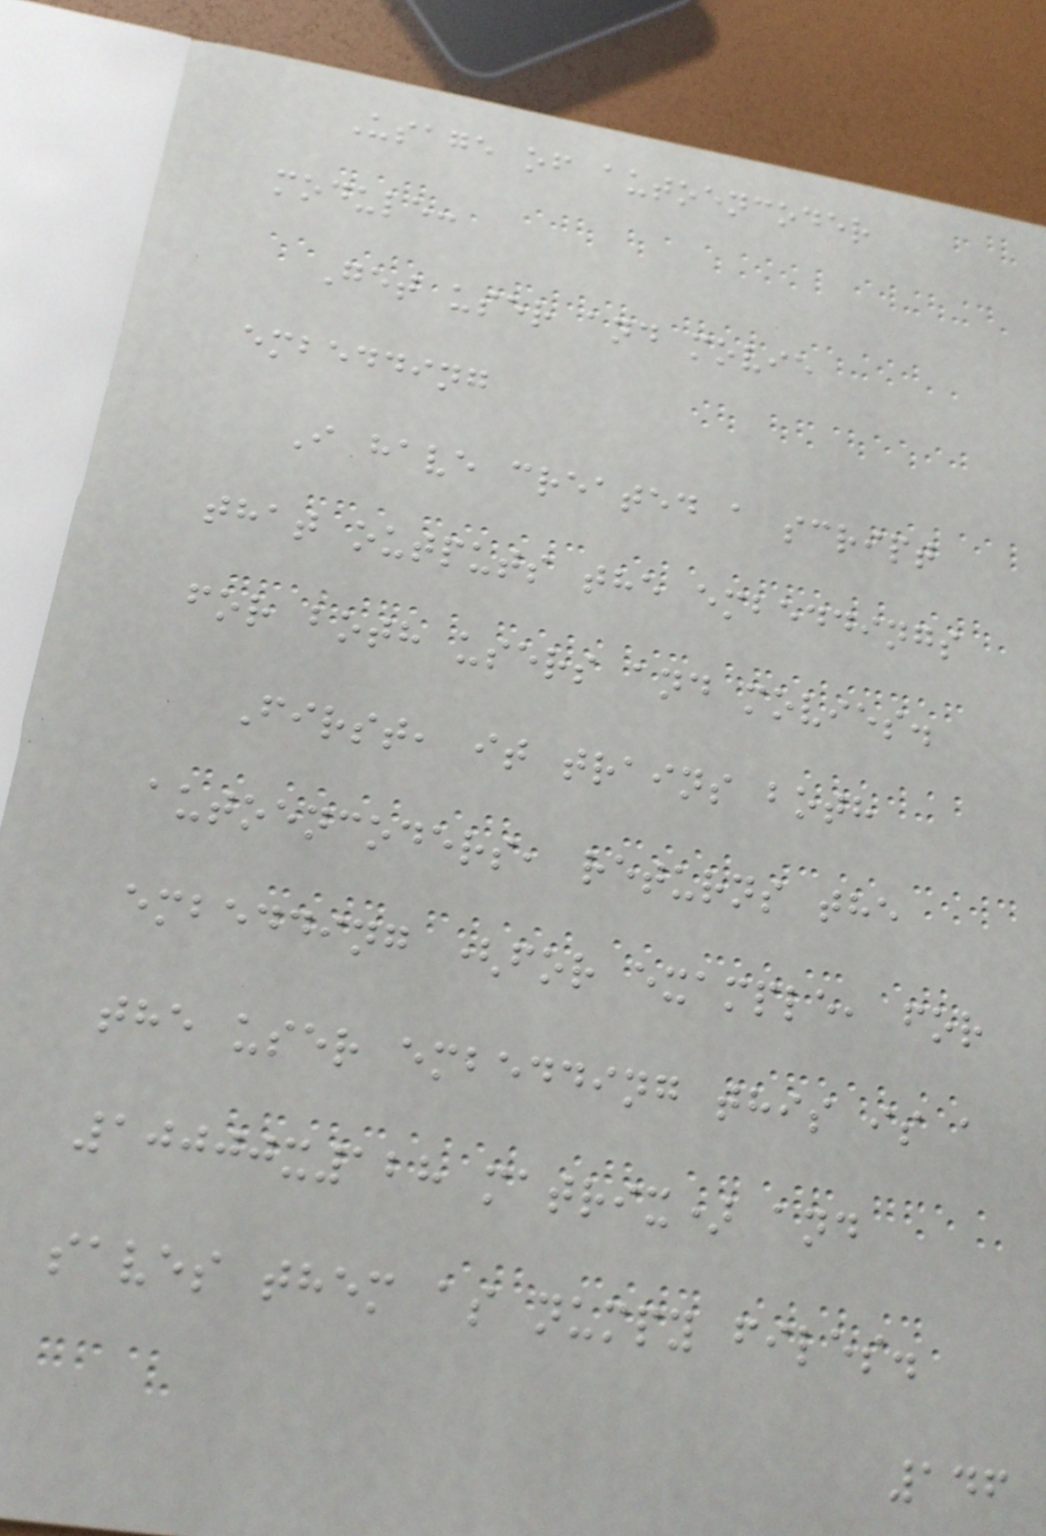Usage of autoencoder
module:
Get user and movie
embedding
I have created a script
that outputs the embeddings
for both users and movies.
First, it trains both
autoencoders, returns the
embedding (for example, for
the user embedding this is a
10000x128 matrix) and
saves them as numpy files.
146
